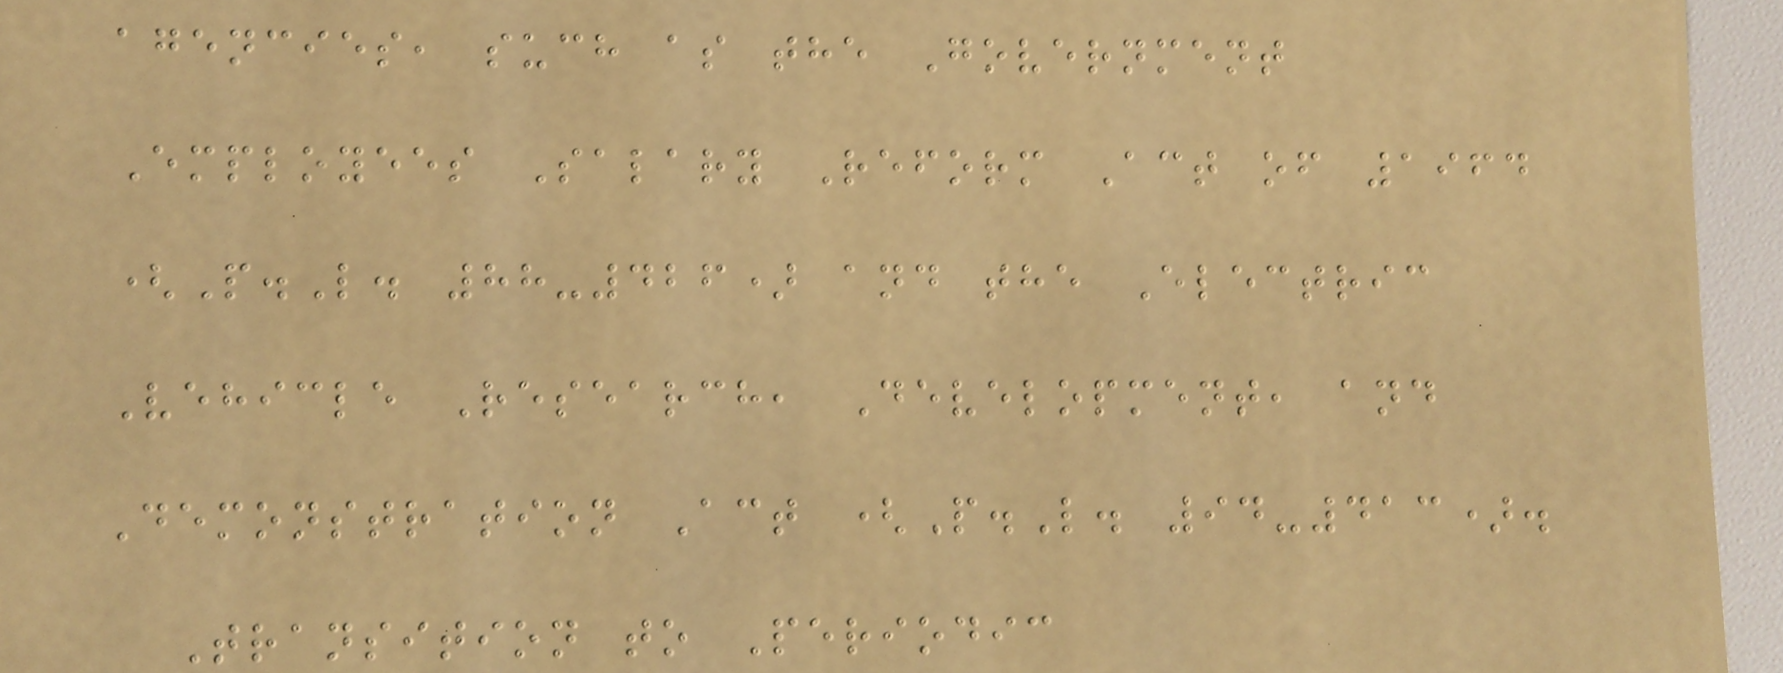agencies, such as the Government
Employees Salary Reform Act of 1964
(P.L. 88-426) and the Electric
Vehicle Research, Development, and
Demonstration Act (P.L. 94-413).
Transition to Periodic
